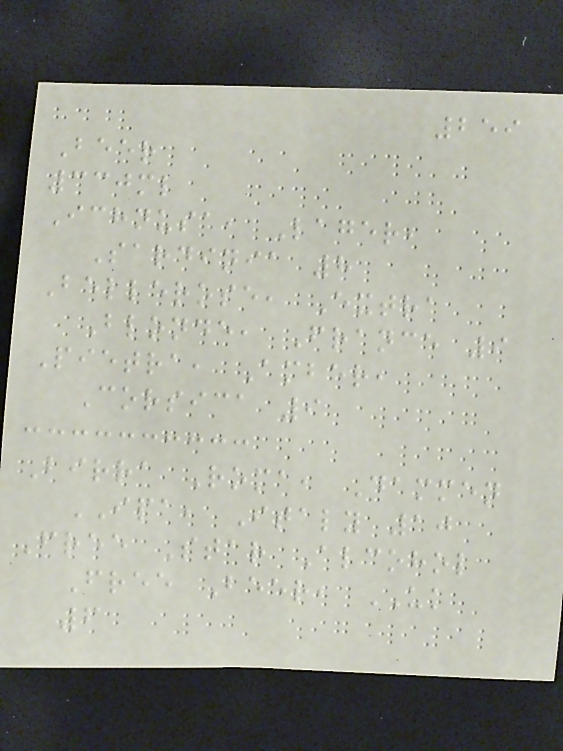259
Beer
330ml
Ichnusa, Lager,
Sardinia 8
Bellerose, Extra
Blonde, France 9
Pietra, Amber,
Corsica 9
Birra Roma, Dammen
IPA, Italy 10
Free Star Alcohol
Free Beer, UK
6
